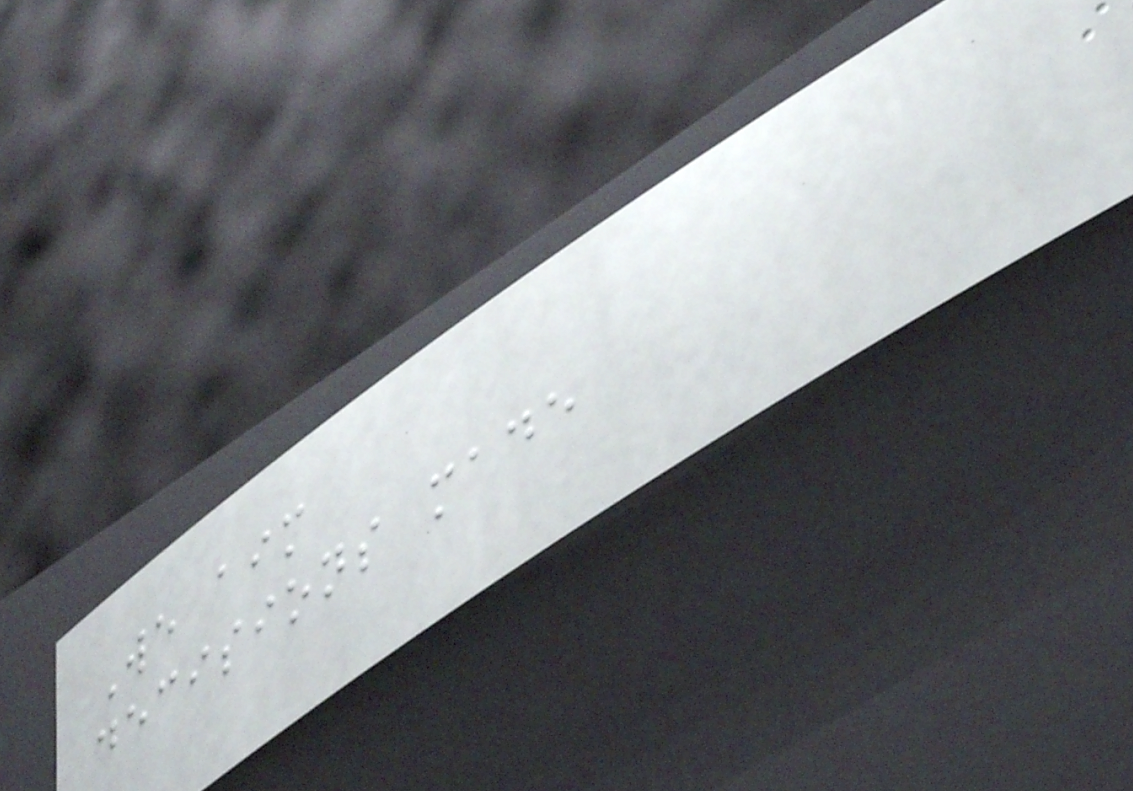We aim
decisions made
